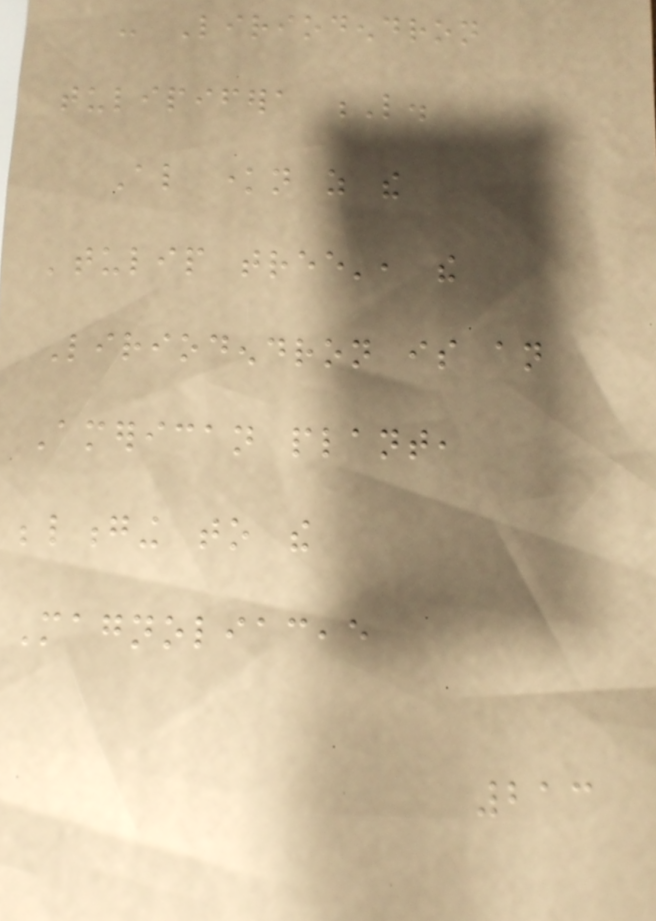- Liriodendron
tulipifera L.
Also known as the
'tulip tree', the
Liriodendron is an
American plant,
belonging to the
Magnoliaceae
213
